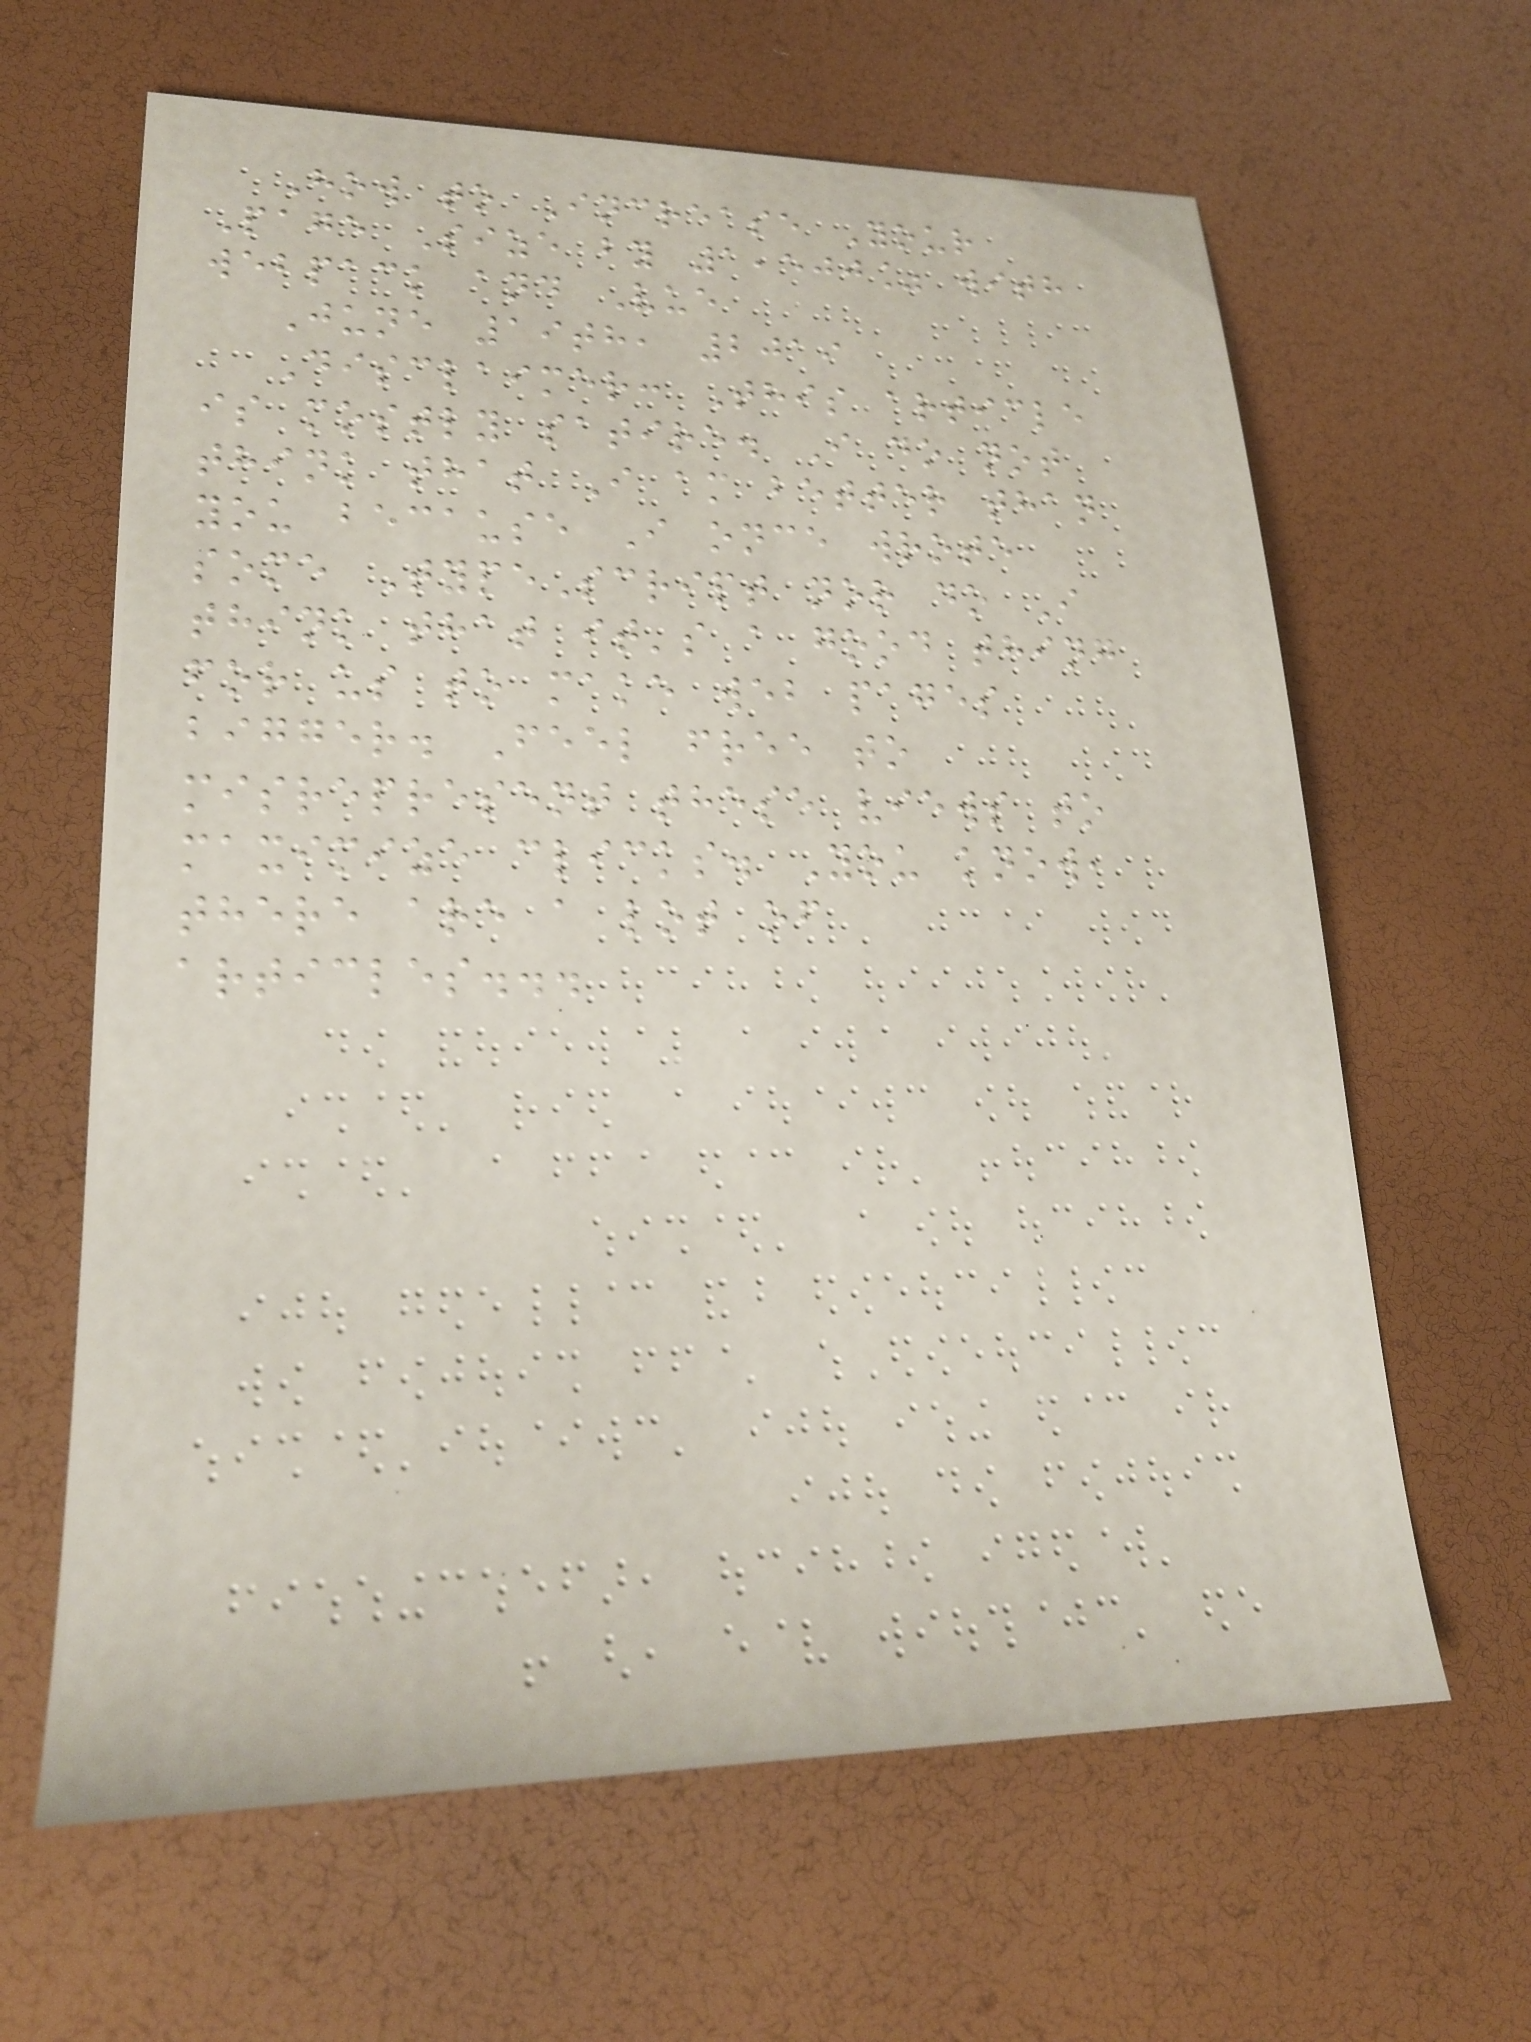How to Increase Your
Page Size by 1,500% with
webpack and Vue
June 19th, 2019
Disclaimer: This article
is mostly satire. I do not
think that I am better than
you because I once wrote
some TypeScript nor do I
think that it's a good thing
for us to make web pages
bigger. Feel free to
misrepresent these views to
maximize clicks. You know,
there are a lot of
articles...
